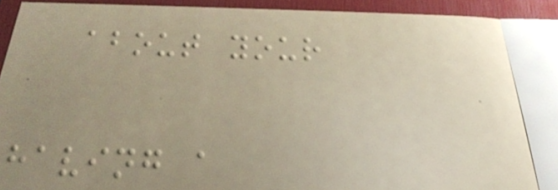about your
having a
